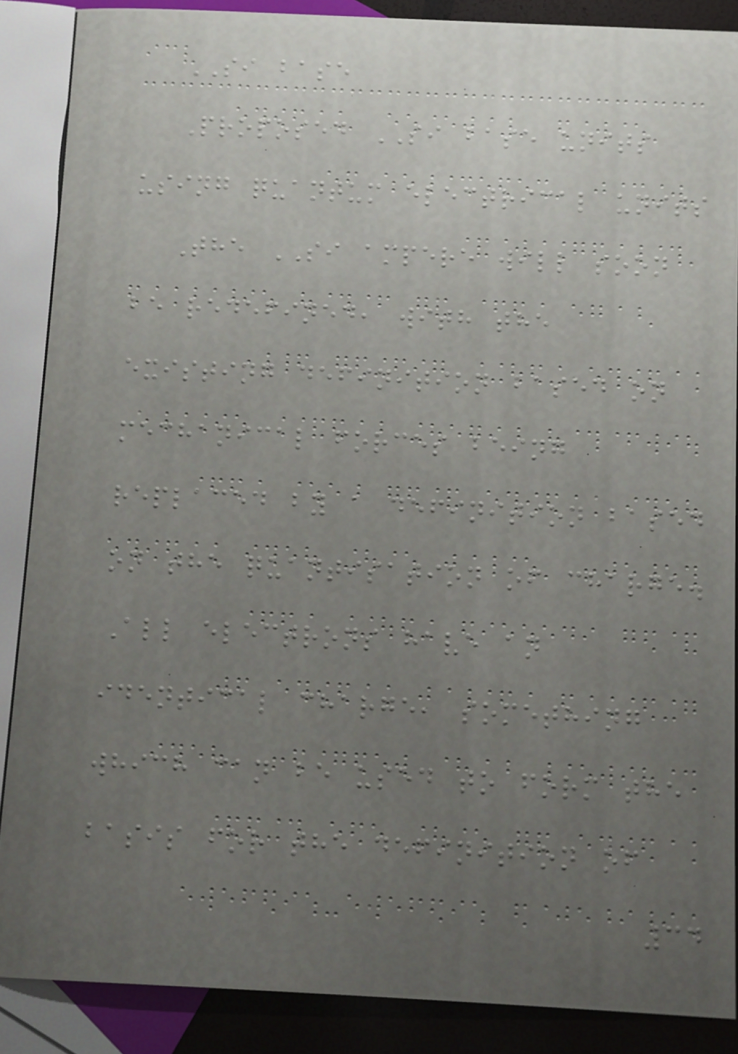SI base
Proposed SI base units
using quantum electrical units
The SI ampere will soon
be redefined, with the
existing definition based on
mechanical forces being
replaced by a definition based
on the quantisation of charge.
All electrons have an
identical charge, something
which can be used to form the
basis for the definition of
34
